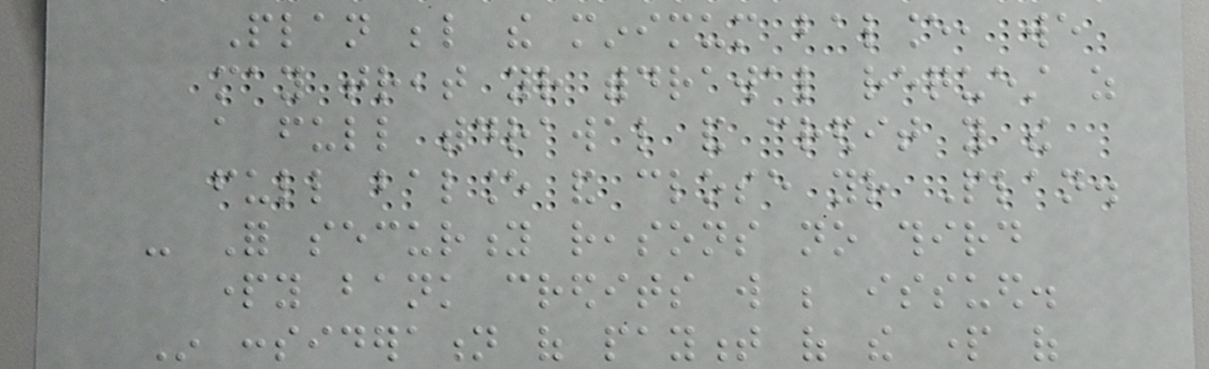Plan below the minimum balance, we
may treat your withdrawal request as
a full withdrawal and credit you the
full balance and close your Plan.
- For security reasons no third
party bank credits will be issued.
In consideration of payment of the part of
